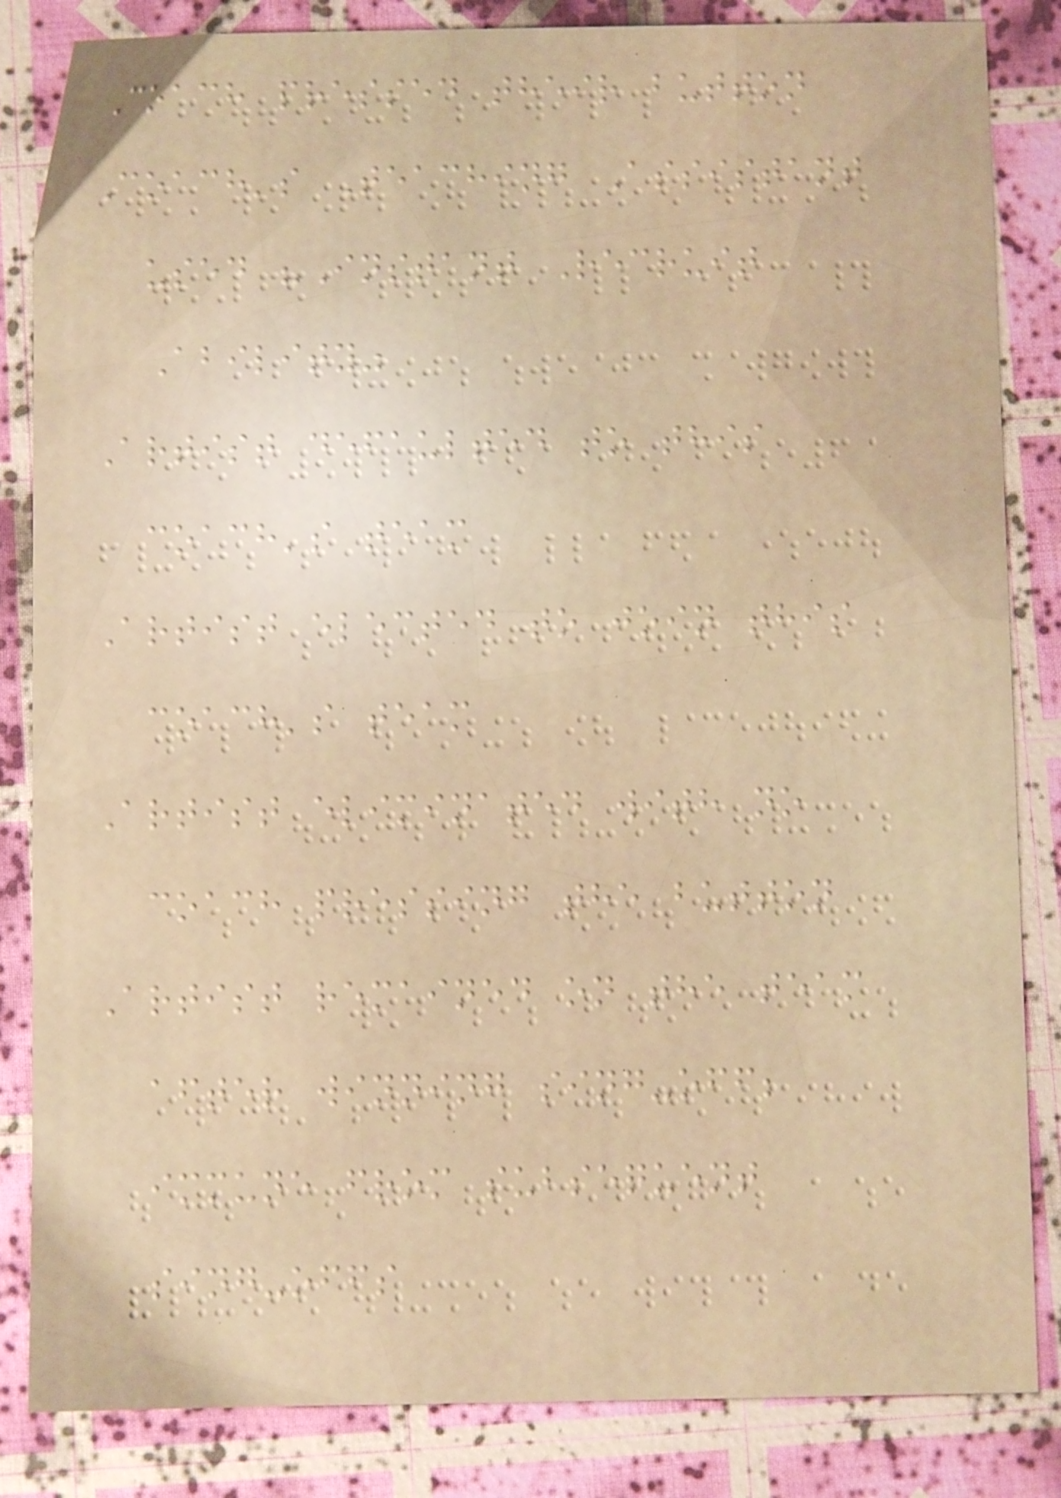Coach pressed their button
Coach's Teaching Assistant
used "Instant Recruit
Ability"
Artist defaulted to this
coach's team
Artist elected to join this
coach's team
Artist eliminated with no
coach pressing the button
Artist remained on the team
after winning sing-off;
immune from subsequent
sing-offs
